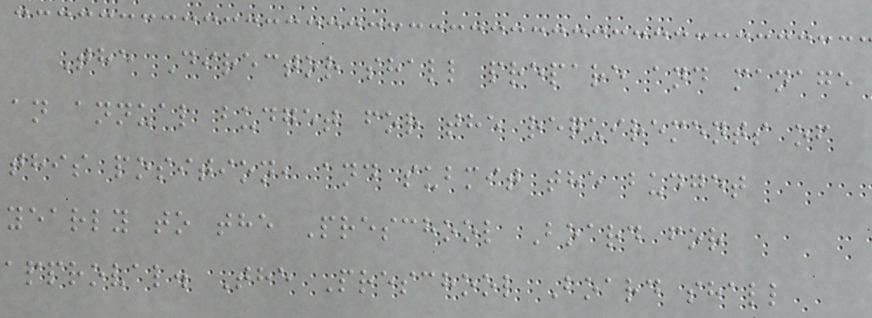The Director shall prepare and manage
an annual budget for the requirements of
this position, and submit the budget
yearly to the Preschool Board for
approval. The Preschool Board shall
